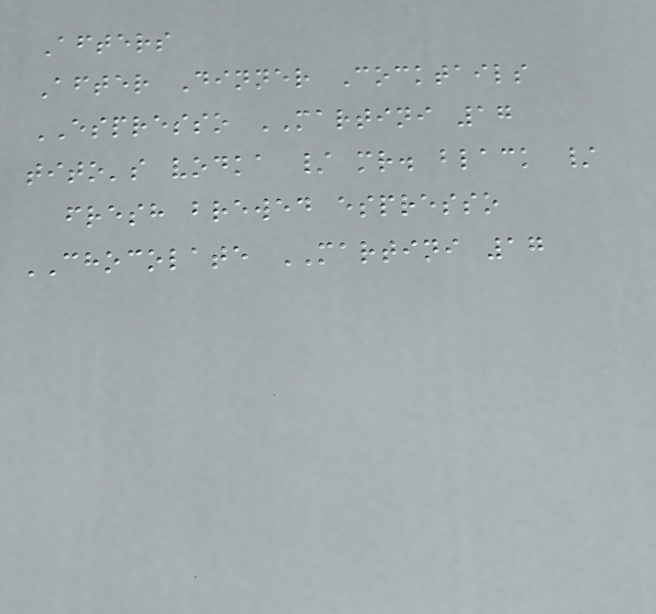Afters
After Dinner Cocktails
ESPRESSO MARTINI 17
tito's vodka / mr. black /
fresh brewed espresso
CHOCOLATE MARTINI 17
